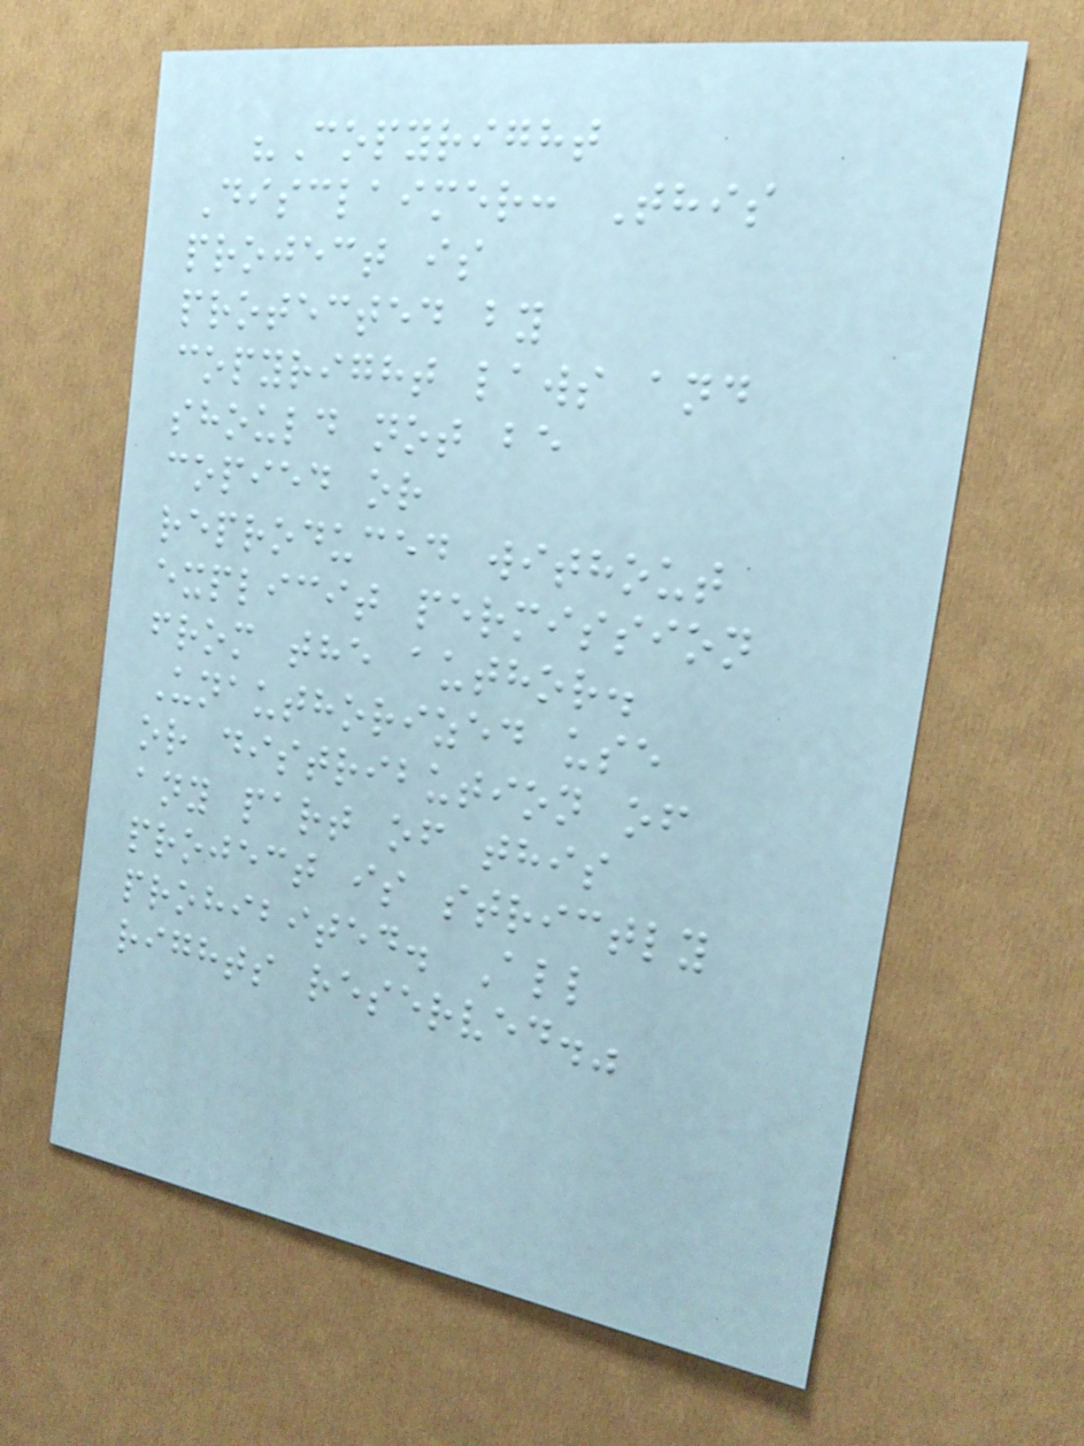"Copyright
Disclaimer: This
project is
protected by
copyright laws and
should not be
copied or
reproduced without
explicit permission
from the author.
Unauthorized use
or distribution of
any part of this
project is strictly
prohibited. All
rights reserved."
